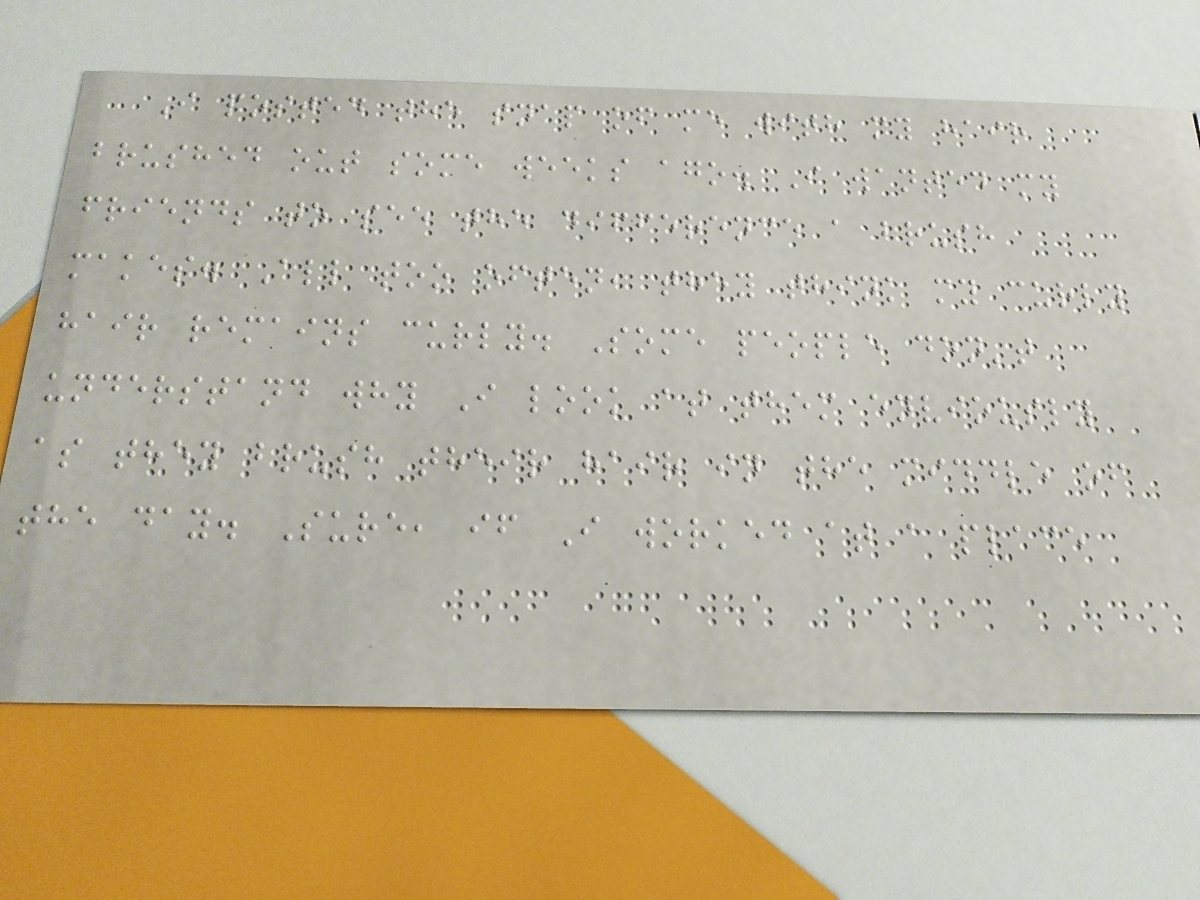I posted the snap of me with my hair
brushed out some weeks ago. I wanted my
friends to see the difference a brush
makes. All too often, they think my curly
hair remains curly. Some people don't
understand why I look at them enviously
as they brush their hair in the middle of
the day. Sure, if I worked at a place
